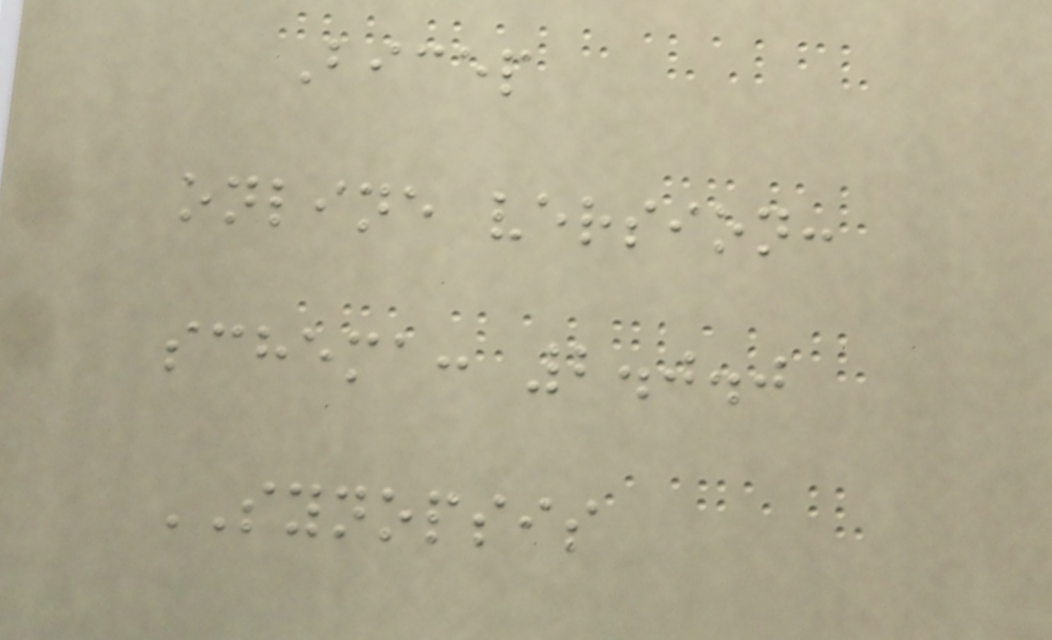Bicep
online version:
schema: 2.0.0
SYNOPSIS
